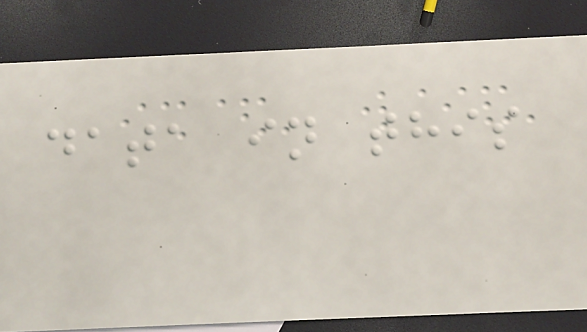data in this
